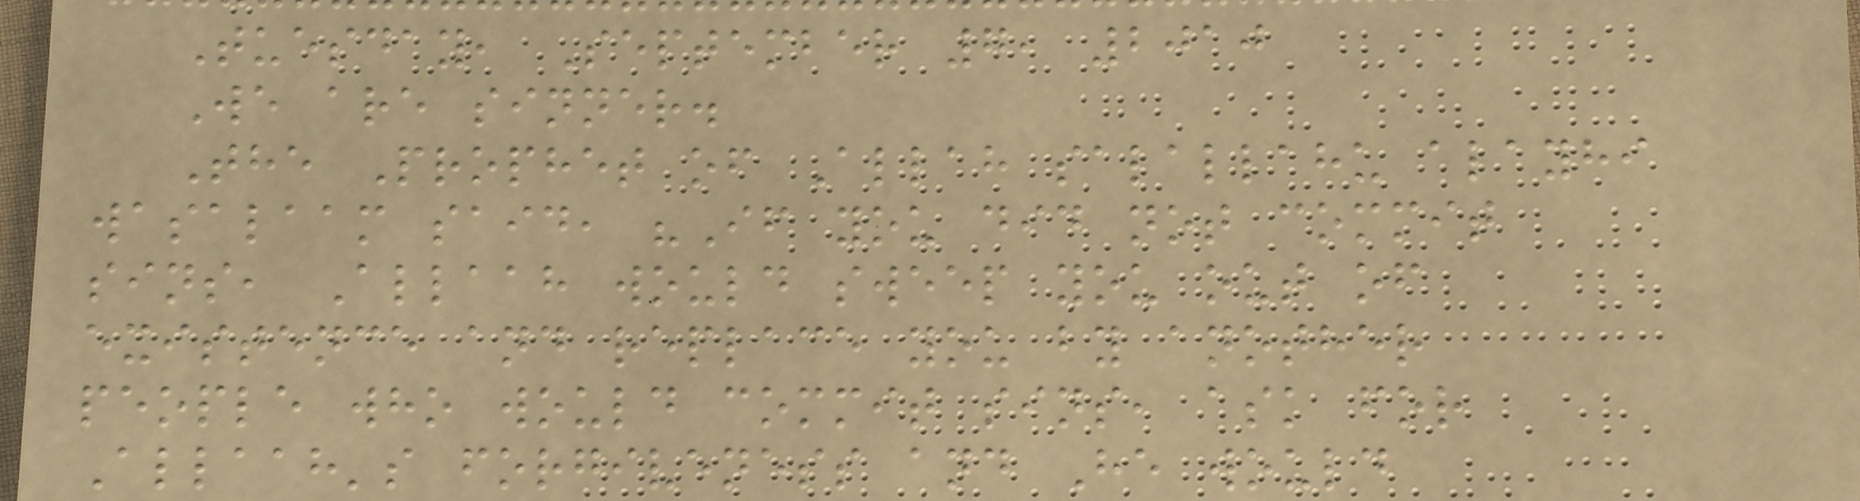Tuesday, September 7, 2010
We are sinner.
The Prophet of Allah salallahu alayhi
wasalaam said, "If you did not commit
sins, Allaah would sweep you out of
existence and replace you by another
people who would commit sins, ask for
Allaah's forgiveness and He would
